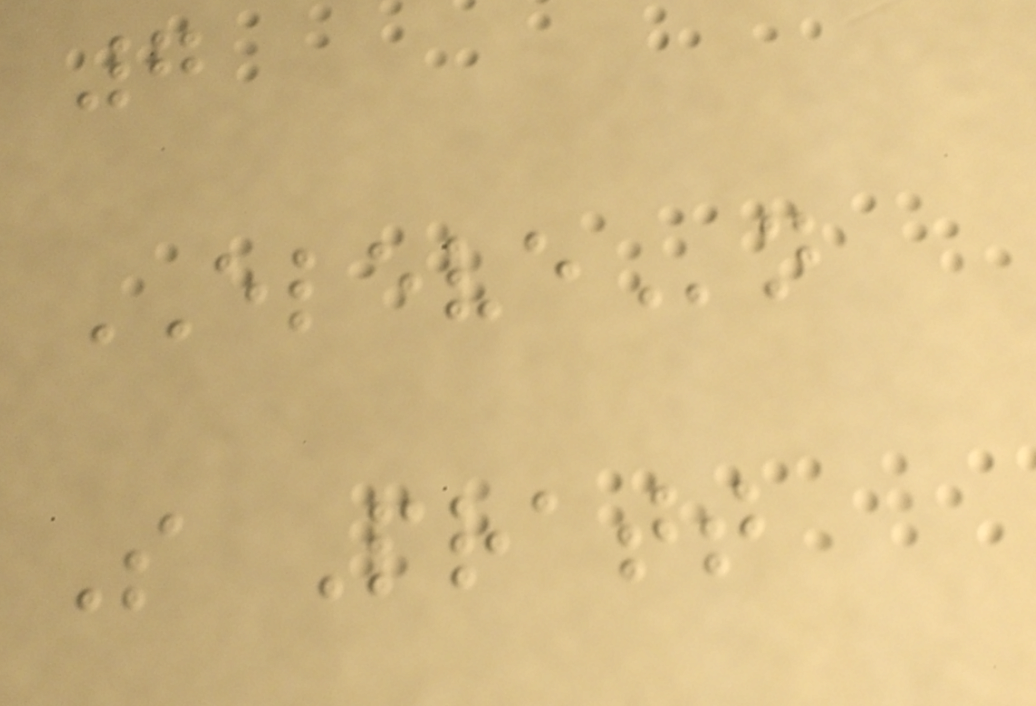7
ELEVEn
S Pratt
